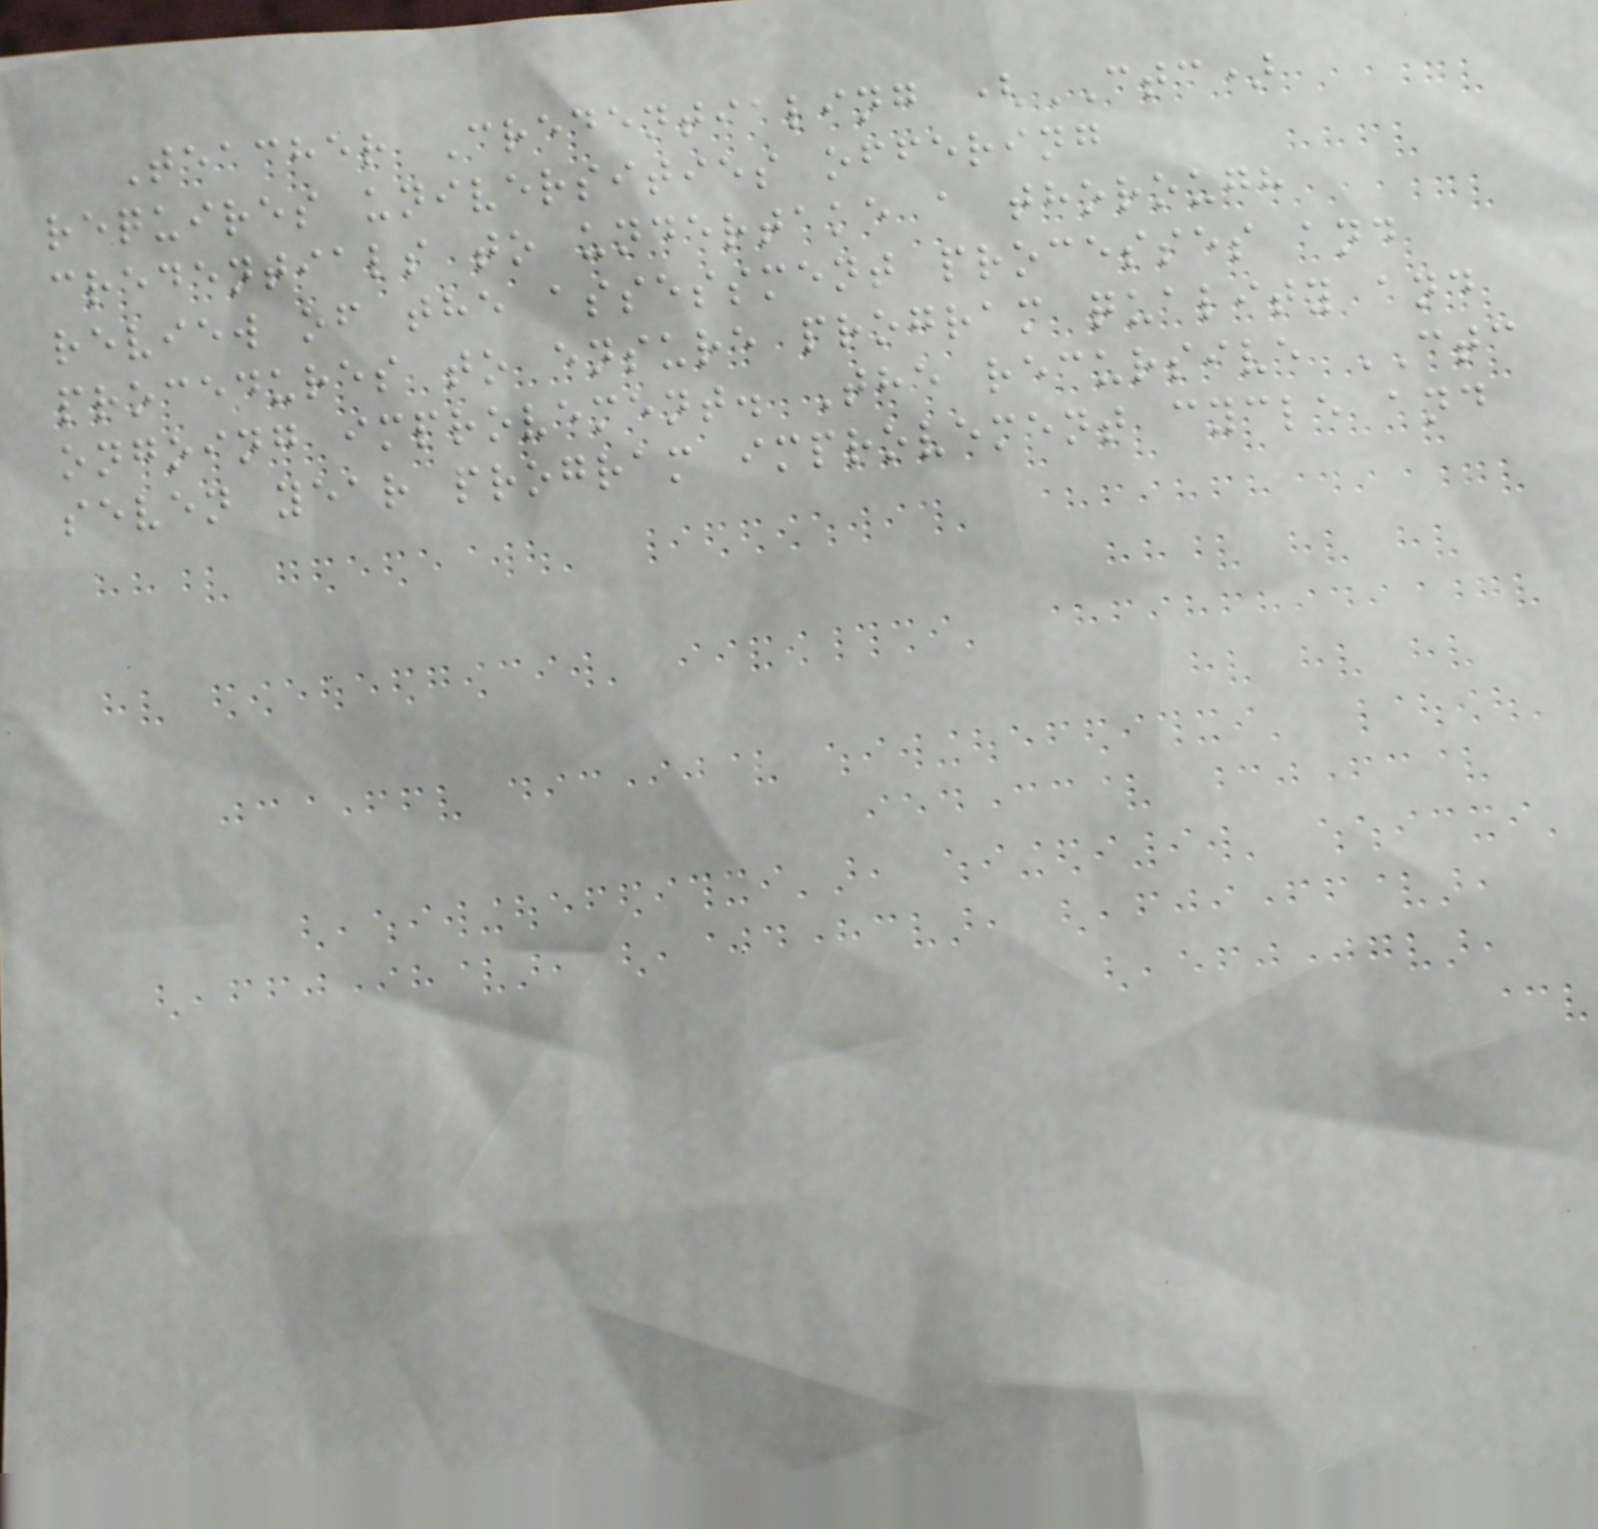Teacher Credentialing (CTC)
requires universities offering
credentials to undertake a thorough
review of the assessment processes and
procedures to ensure program quality and
ongoing improvement. The recursive CTC
seven year program improvement cycle and
